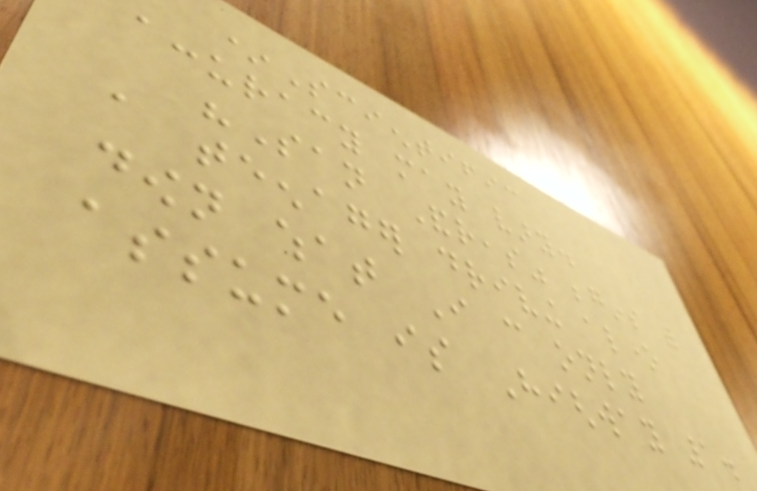*Scientific
accuracy may vary.
"San Andreas" begins with
a teenager driving alone
down what I can only
assume is Highway 1.
